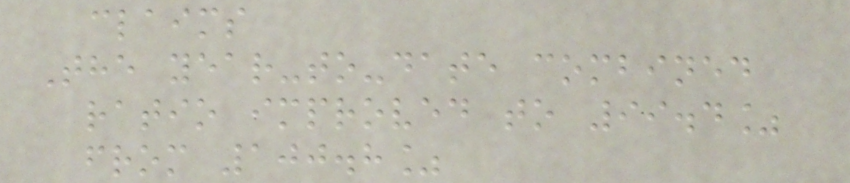claims
The year-to-date combined
ratio improved to 99.4%
from 100.8%
